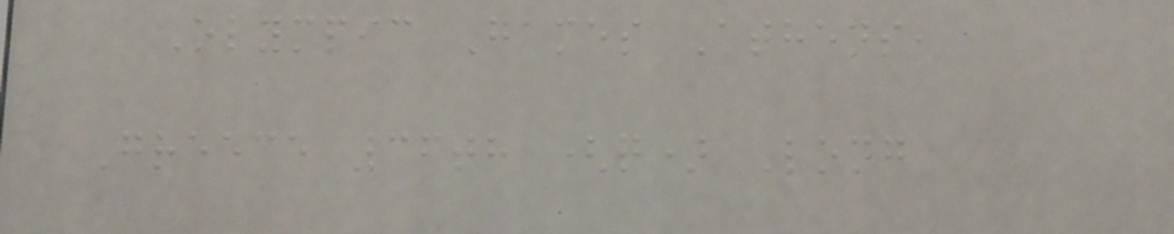Olympic Games Athens,
Greece 36th (q) Long
